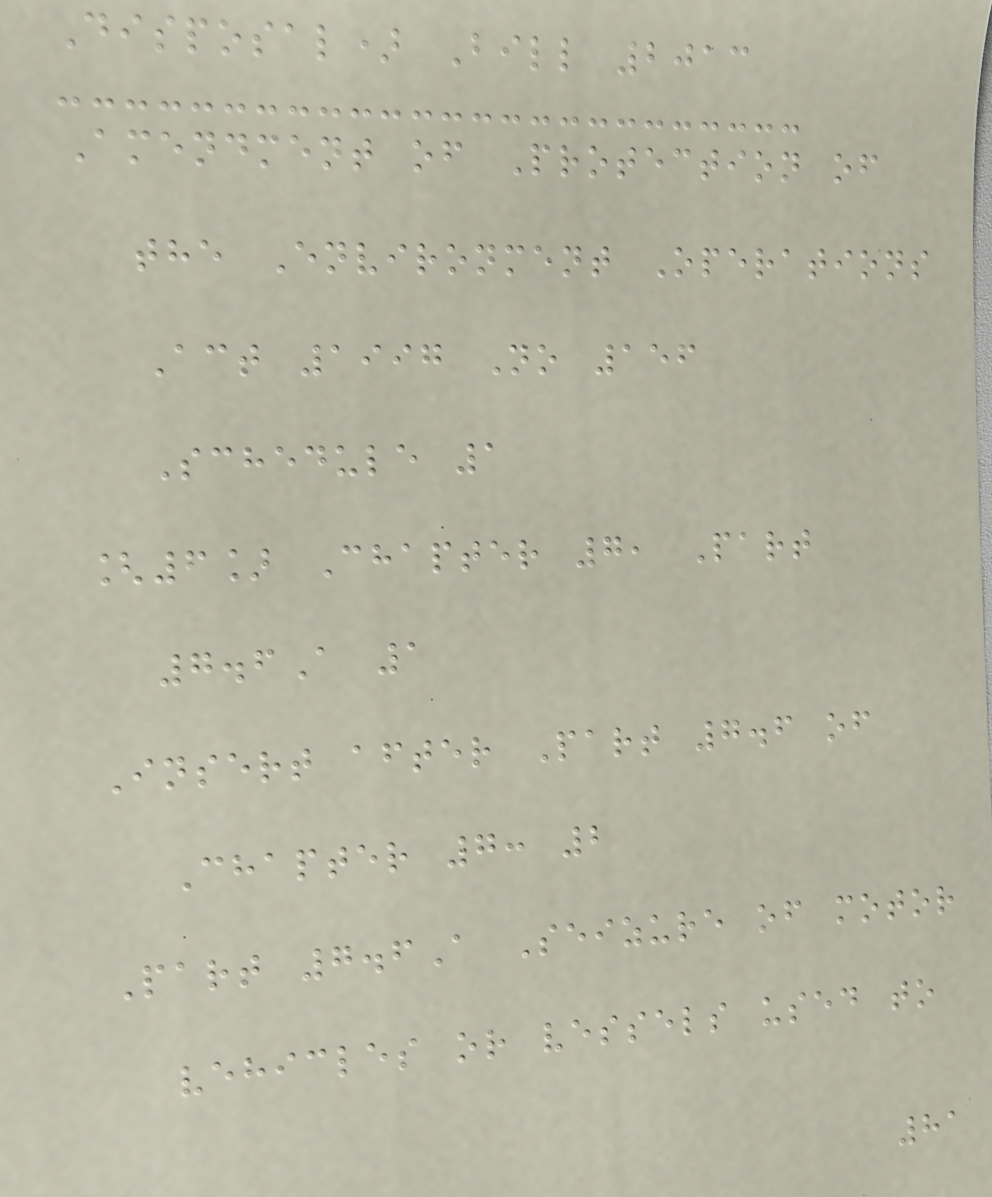Disposal) Bill 2013
Amendment of Protection of
the Environment Operations
Act 1997 No 156
Schedule 1
[6] Chapter 7, Part
7.6A 1
Insert after Part 7.6 of
Chapter 7: 2
Part 7.6A Seizure of motor
vehicles or vessels used to
81
